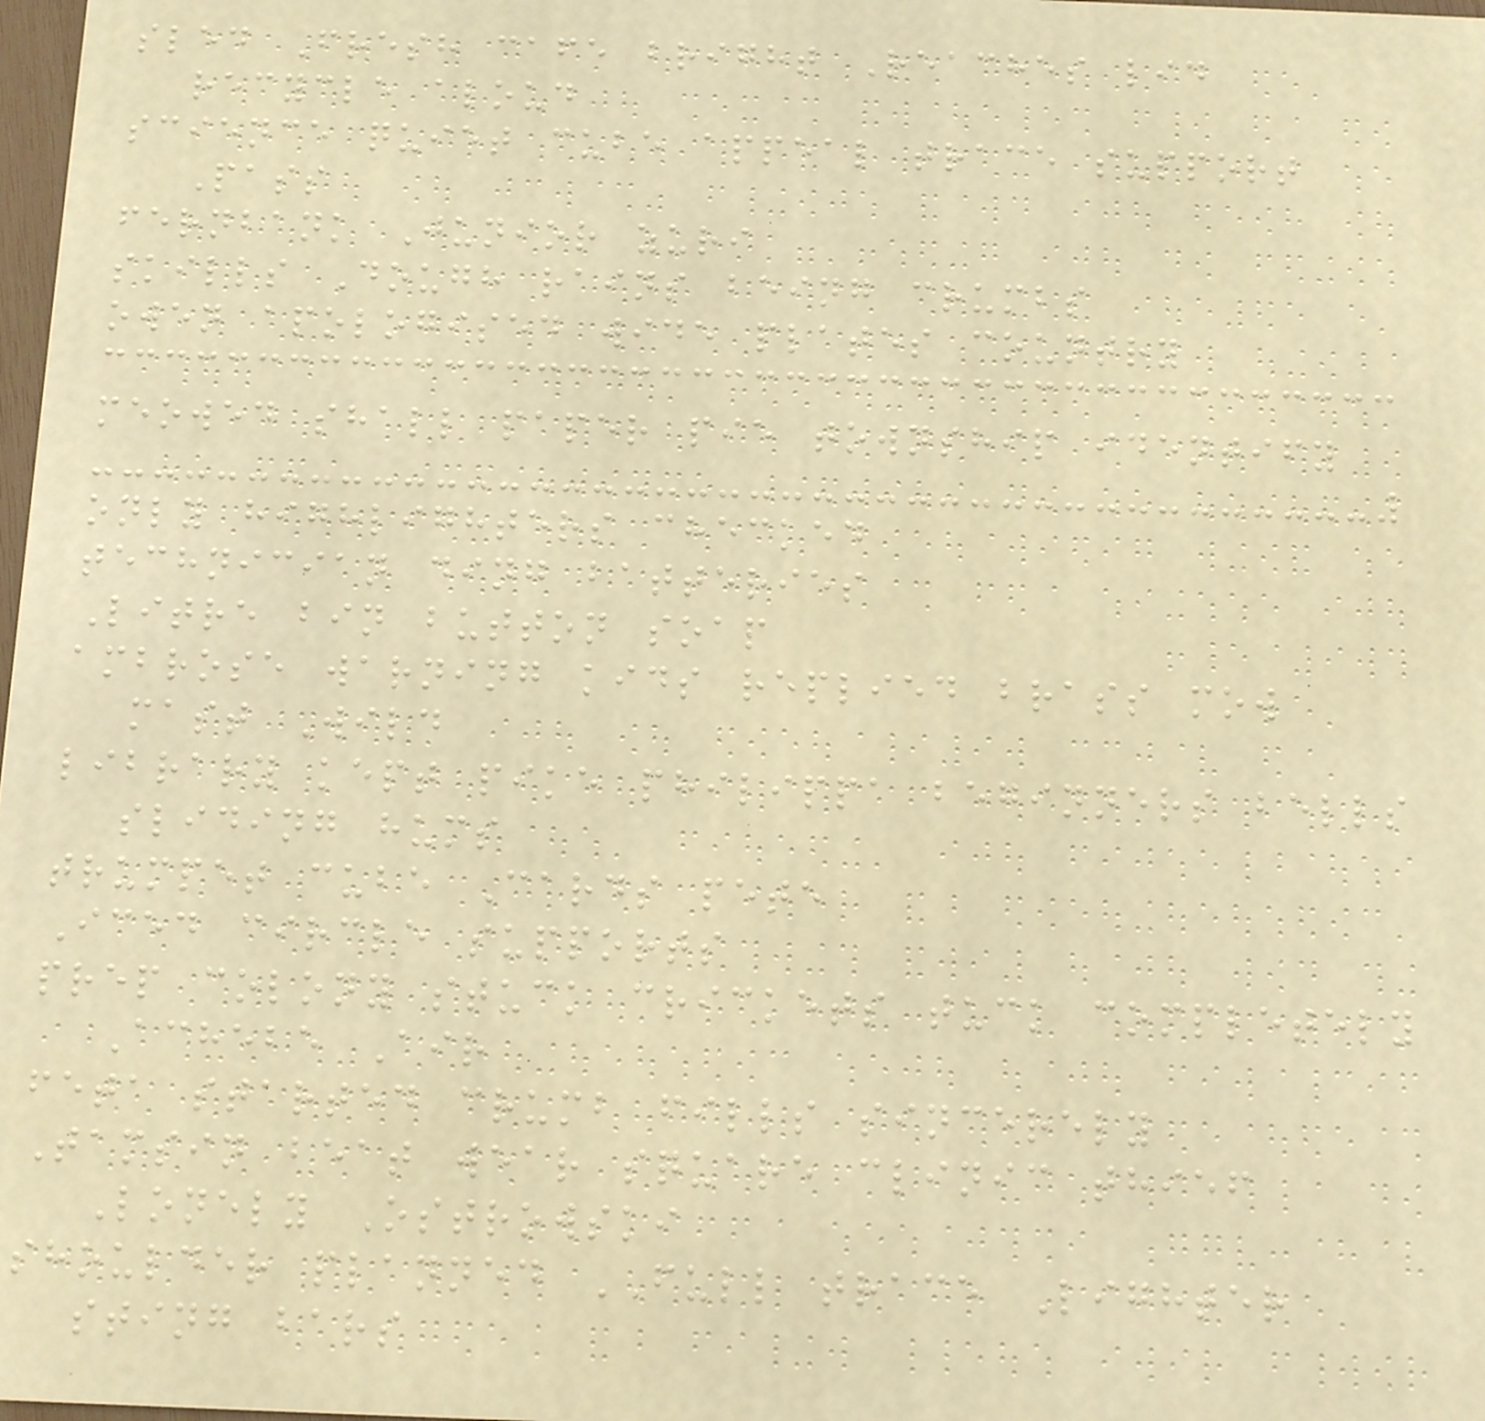sled Fresh cafe bright Reaches lid
recycle aloud
science quiet cube appeal trace support
Pass
fernbank Junior zuri
skills Dough rains being crumbs
owen apologised wide plates country
meowed shall paper pie township identify
only highlighters checked
technician ding batteries
Litre bin button soap
ambrose warning kids replied brass mow
mast Wild
library kept pike philippa beginners bells
sliding hums
trumpet cube Cards pete
Iced circle supports
prep colony stuck crickets tuck completely
Achebe Air
feta started crumb fills sincerely
Tamsin beat wear square clinic thief
Lonely Ostrowski
shoulder planned FULL trace Lighter
sting bars
